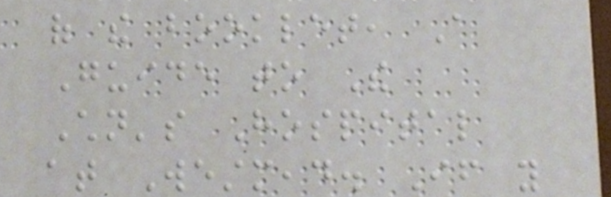of the booklet, A
Guide to The
Children's Hospital
at Westmead. If you
